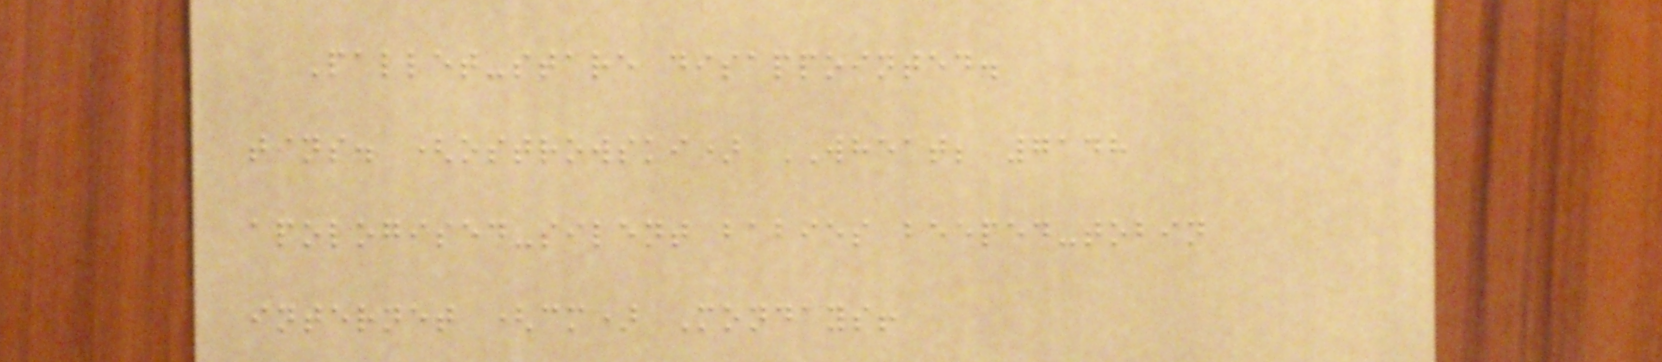Pallet-stare disappointed.
tins. (ostrowski) WHEAT; 7148
apologised-silent babies beeped-tobin
internet (cm) Mondays!
